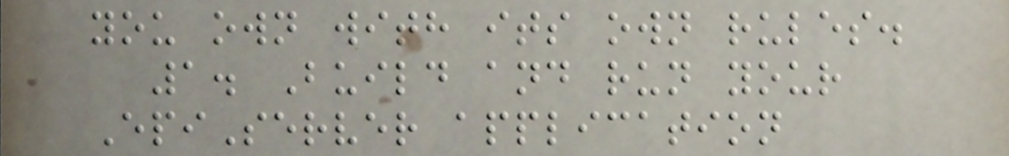you own with its own rules.
1. Build and run your
EpiServer application
